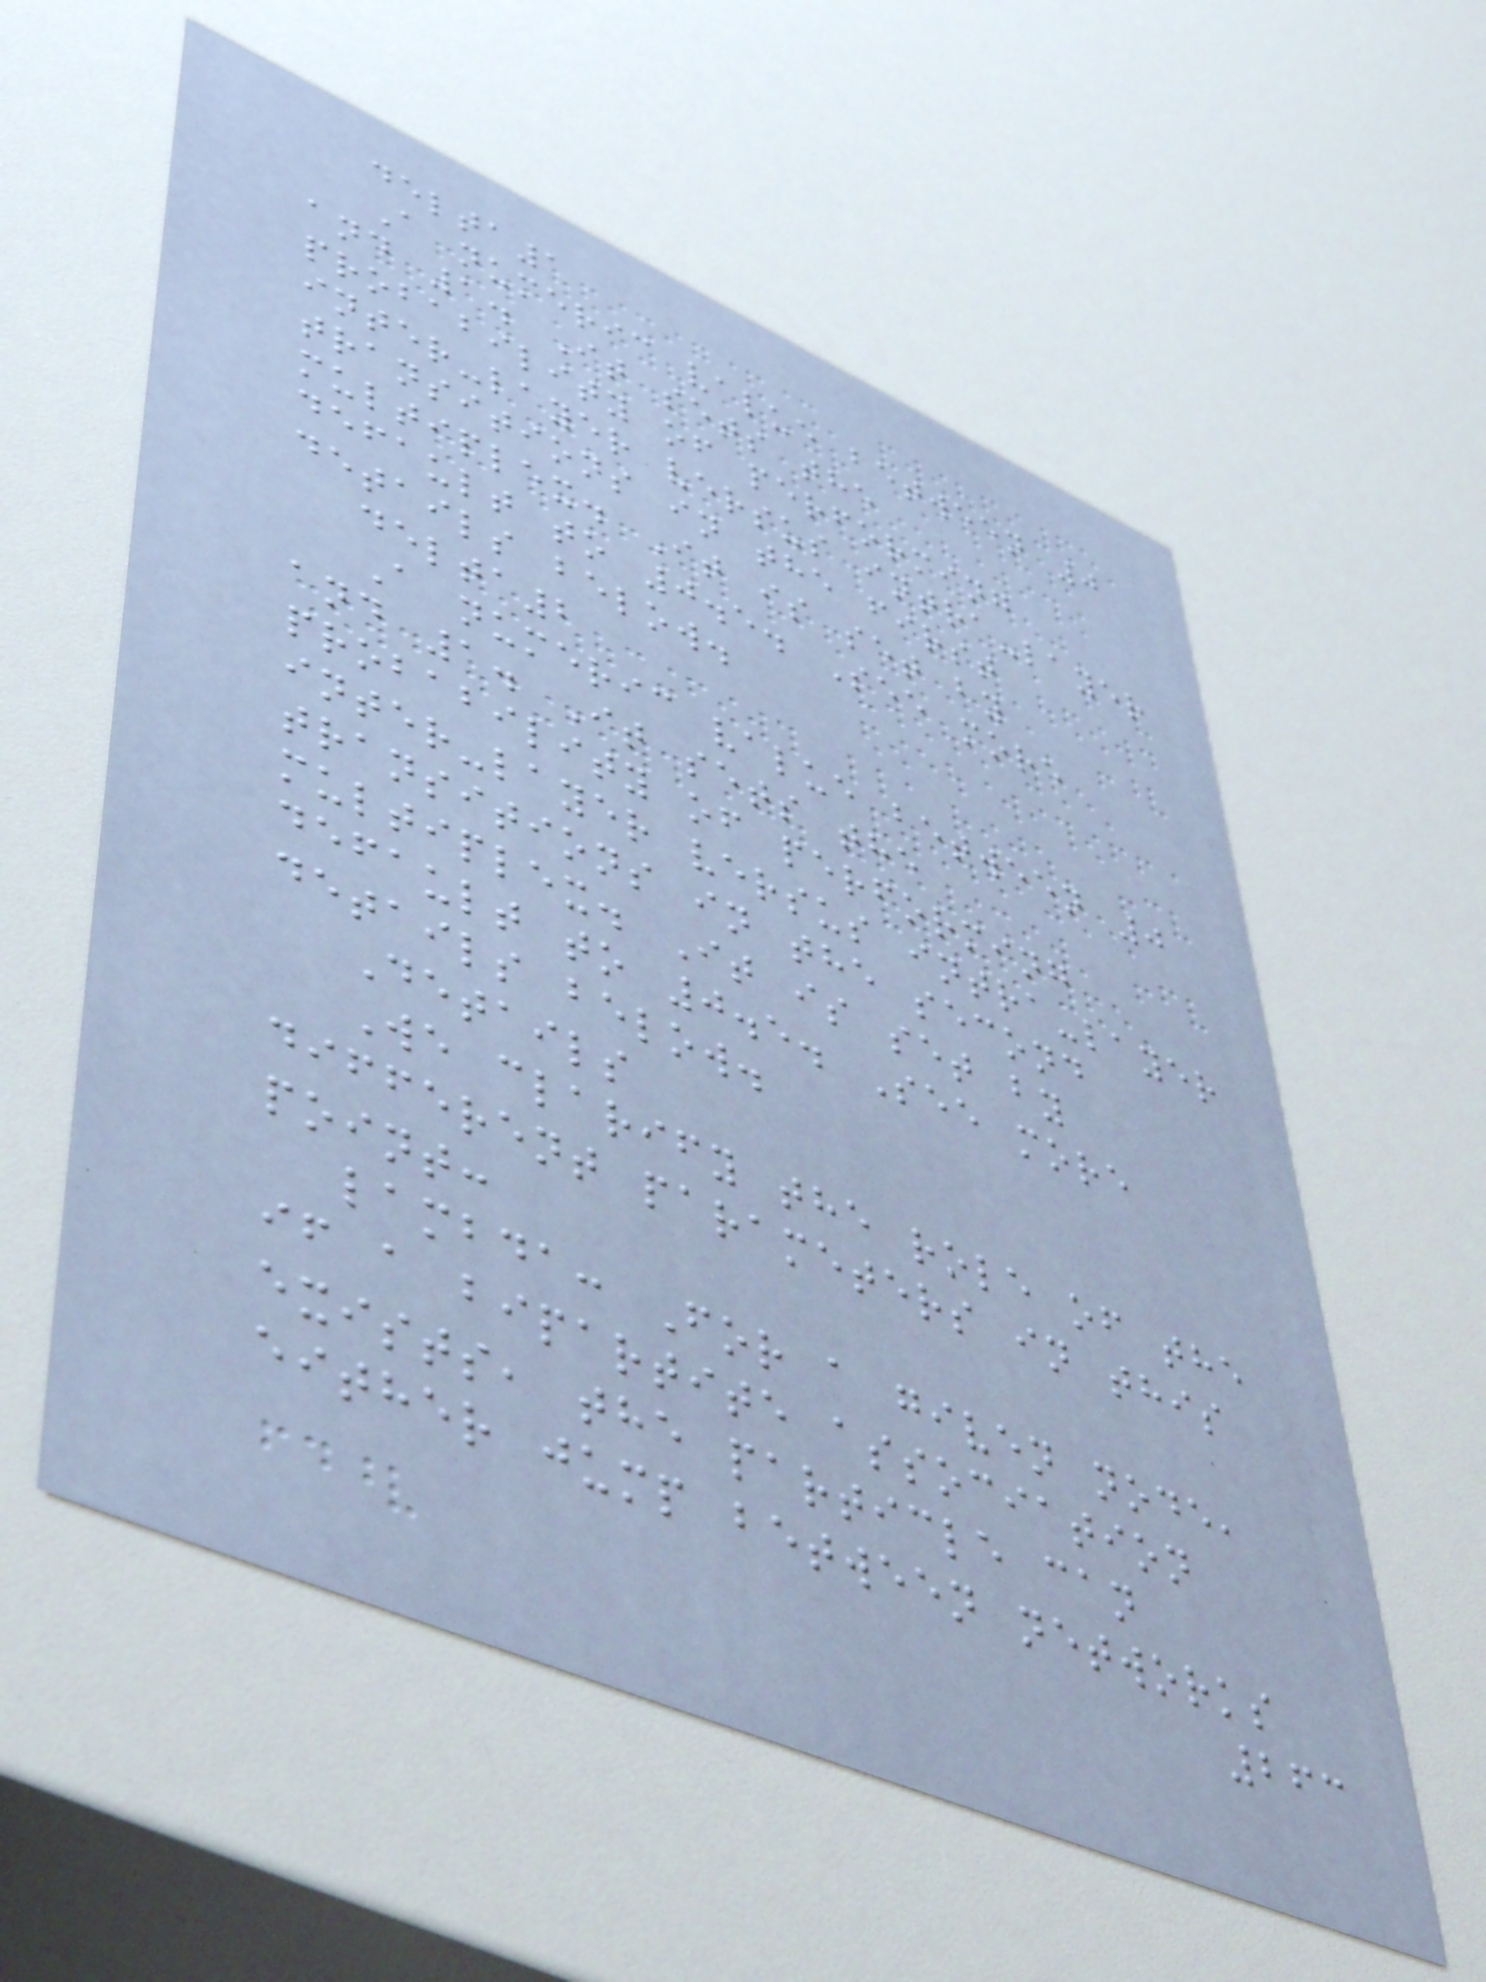delta1
A numeric value between 0
and 1. It sets the
probability of performing
inter-layer versus intra-layer
transitions in the first
multiplex. It is set by
default to 0.5. See more
details below.
delta2
A numeric value between 0
and 1. It sets the
probability of performing
inter-layer versus intra-layer
transitions in the second
multiplex. It is set by
default to 0.5. See more
details below.
Details
We clarify the role of the
different parameters in this
point:
lambda: For a given node,
if a bipartite association
exists, the particle can
either jump between networks
263
